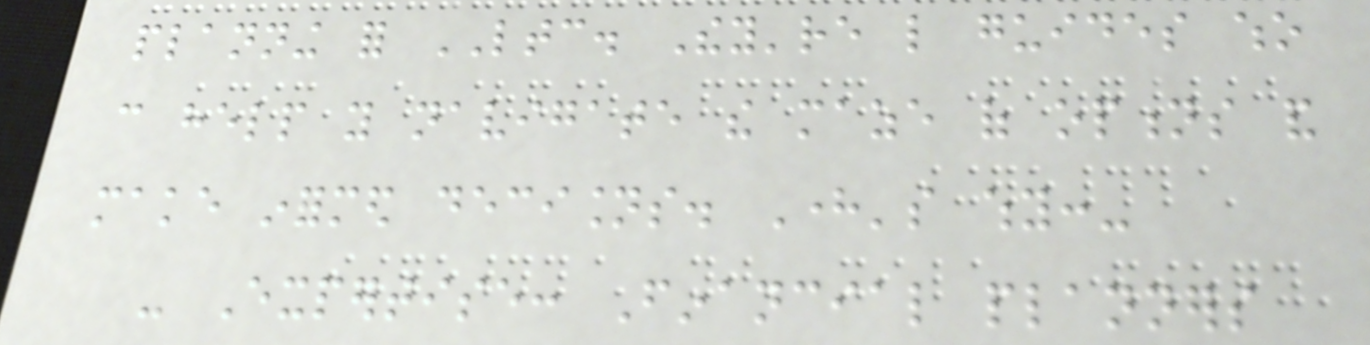planning for LTC. They're like guides who
can help you navigate the maze of options and
make informed decisions. Here's why:-
- Expertise: Financial planners
